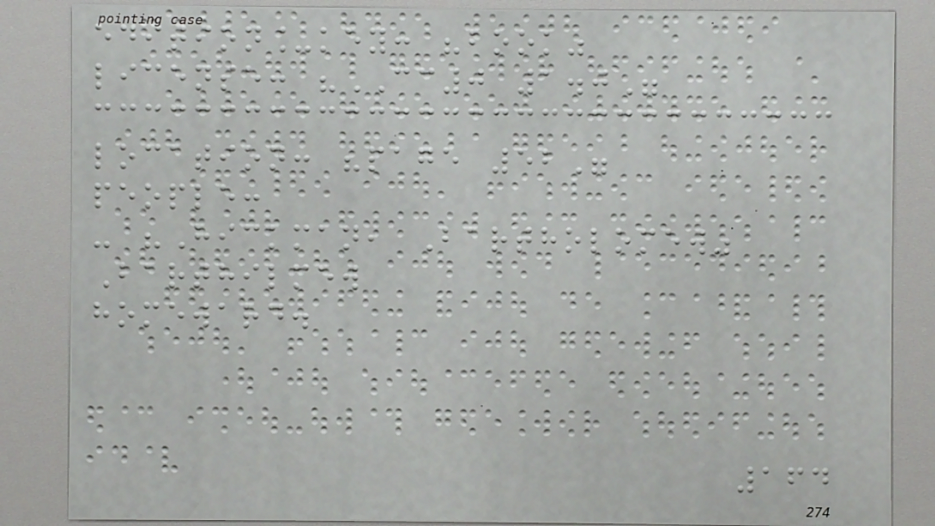edition_key: "book"
license: "CC0 1.0"
location: "page 52"
people:
- "Hickman, Bartholomew"
Barthilmew
homeward.
164
